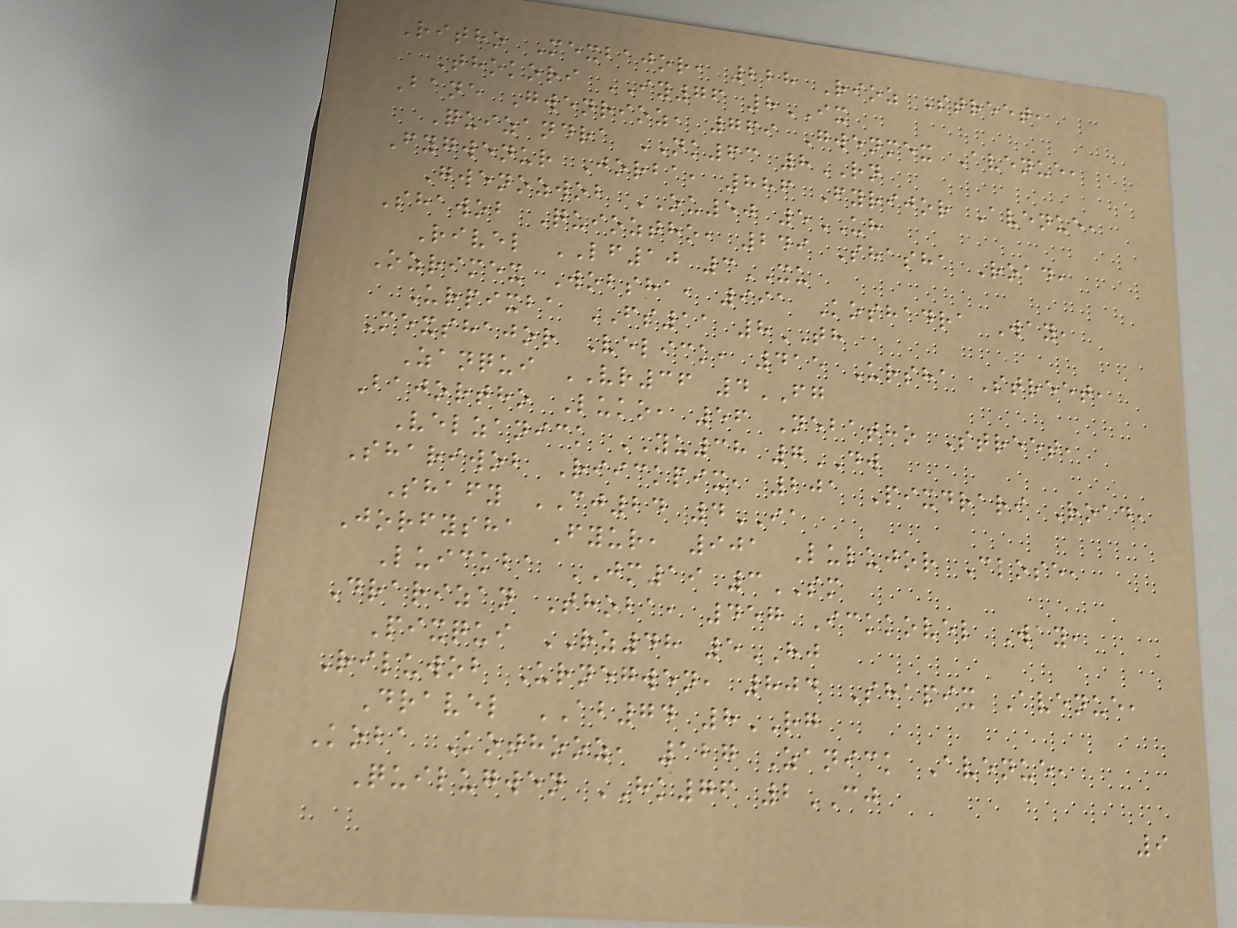Ritho Mexbajor, 228 Rioz Street,
Thokori IY76 8IX
Bane Gwenrioz, 769 Gwenmex Avenue,
Quizandra NK63 8RN
Fygwenur Jorba, 886 Fyrijor Avenue,
Gwenozwob OU50 5UH
Shawob Quioztho, 249 Shasha Road,
Rivel LF10 3XU
Ozrimex Wobsha, 991 Koshadra Way,
Urpixba FS11 8TH
Mexshajor Velick, 415 Ursha Street,
Zanqui VR36 4FG
Bajortho Luko, 56 Nebatho Street,
Velzanick YU38 7DW
Shariwob Riickpix, 201 Pixdrari Road,
Shafy CJ24 4IA
Jorfysha Fyur, 901 Lulujor Close,
Luickba JM19 3SM
Drarizan Thoba, 457 Ickkovel Way,
Pixqui RZ48 5HJ
Riluwob Urnegwen, 804 Shapix Avenue,
Dravel AB74 8RG
Koba Kothooz, 127 Zanick Avenue,
Quilugwen HK76 2CJ
9
